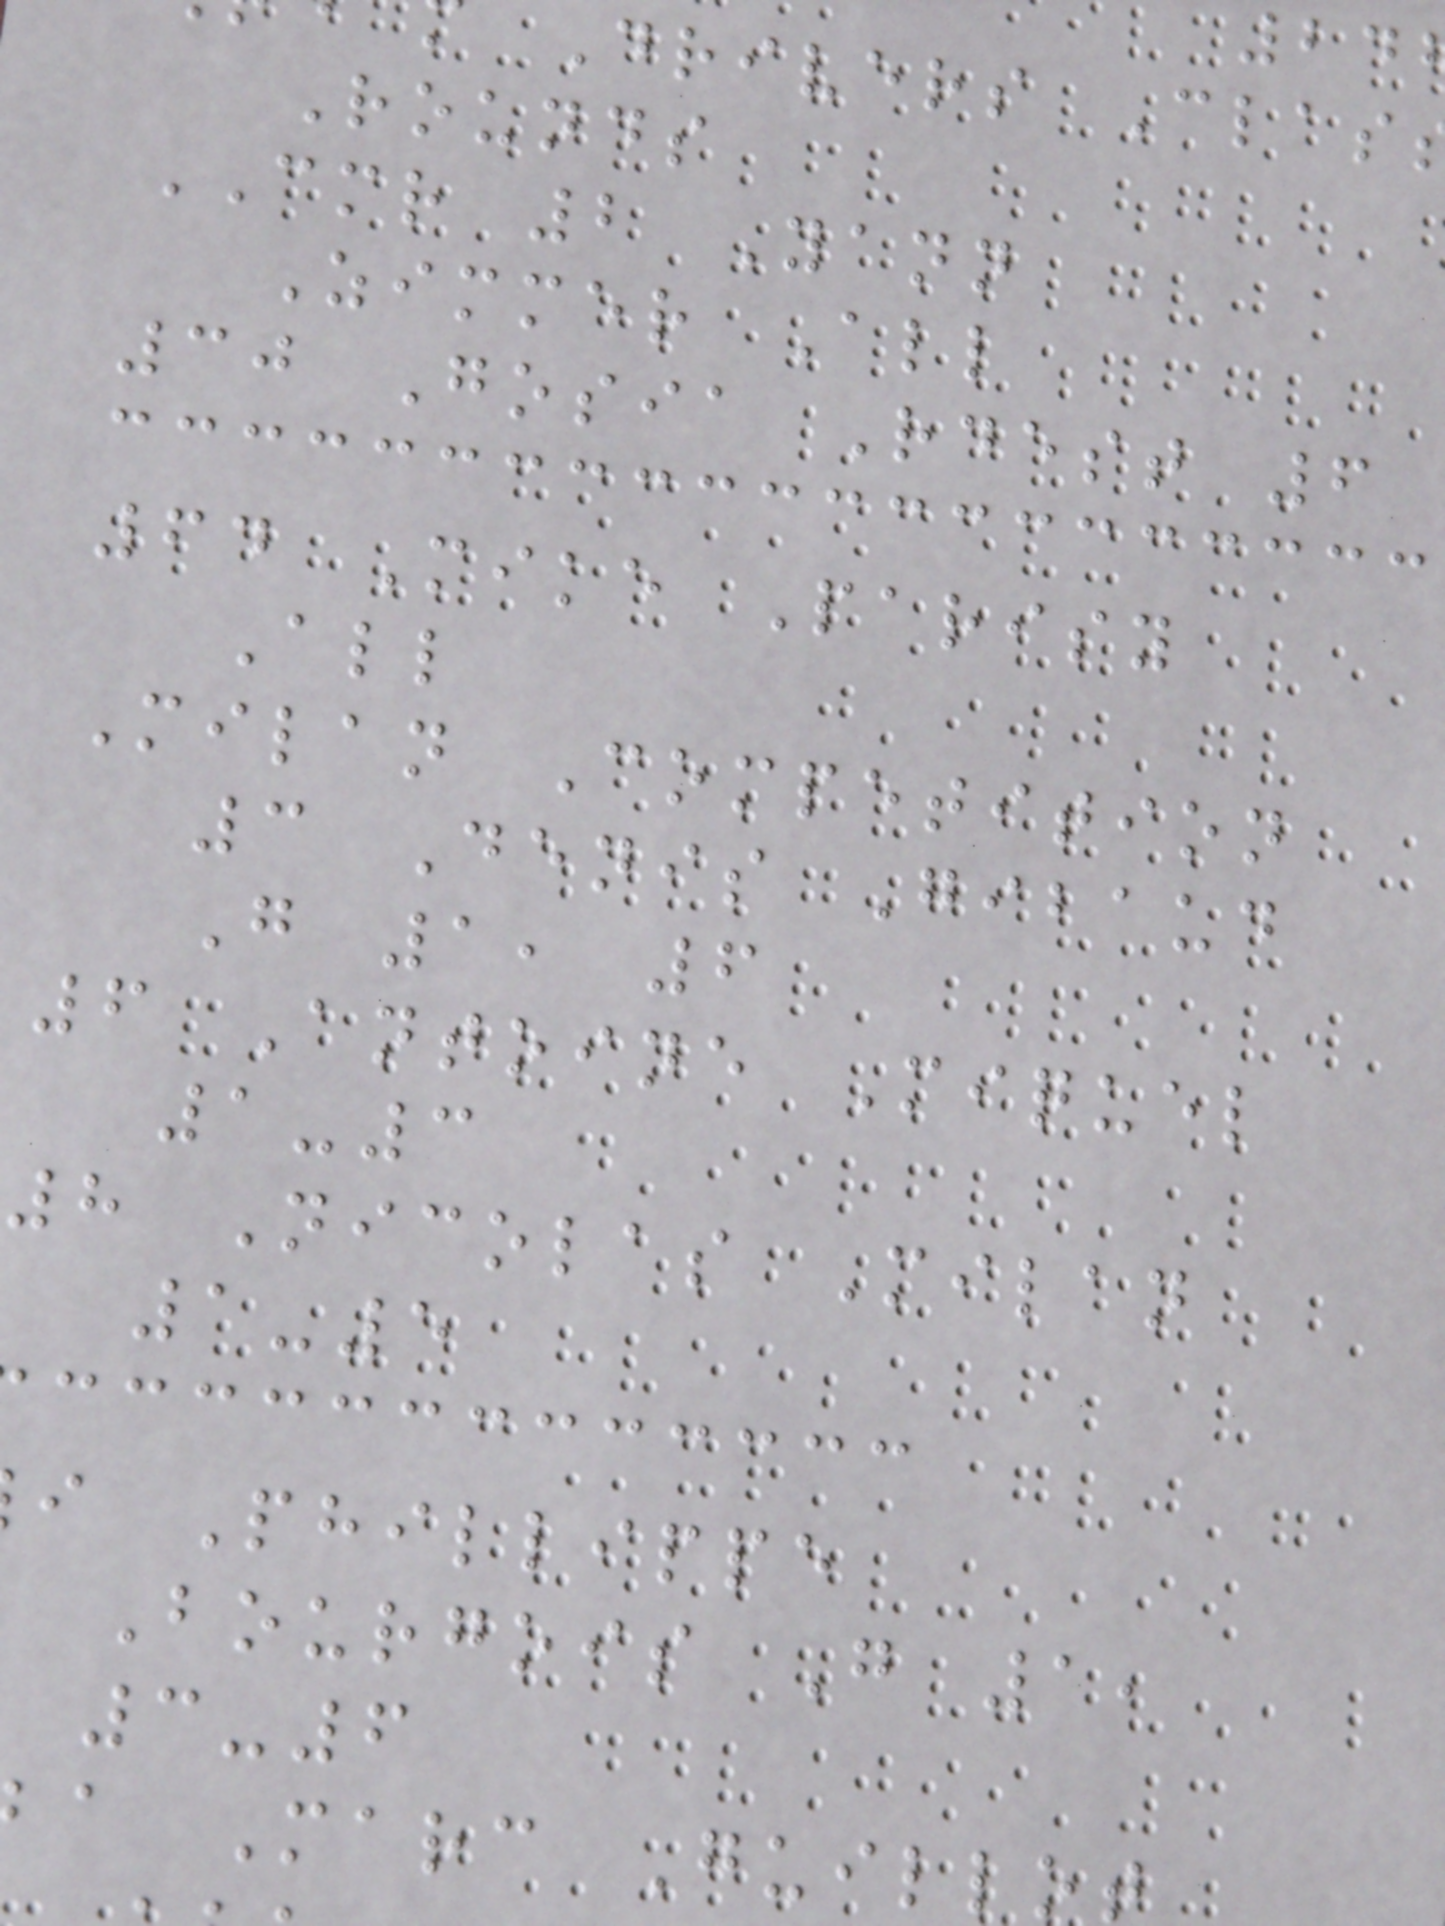Drivers Clas
Rounds
CMR 2 Yann
Zimmer All
30 Gosia Rdest 6
64 Mike Parisy
All
Milan Competition
3 Denis Gibaud
G 1, 6
6 Antoine Miquel
1-3
8 Nicolas Milan
1-5
i Phillippe
Bourgois G 1,
3-6
a Marc Guillot
